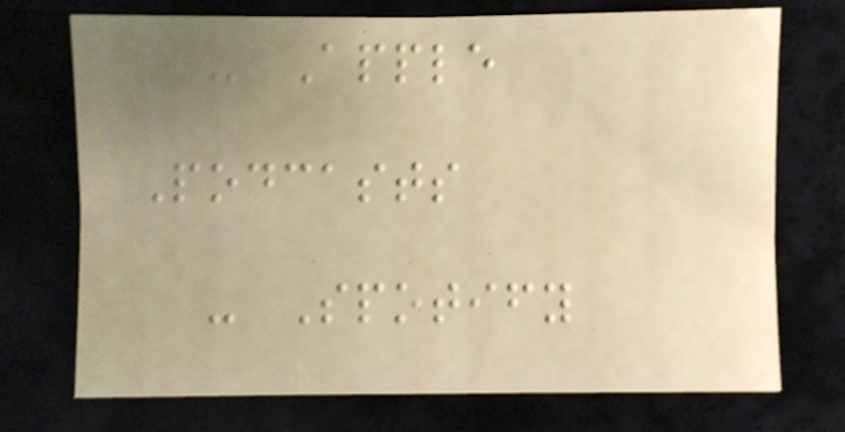- Apple
Podcasts
- Spotify
